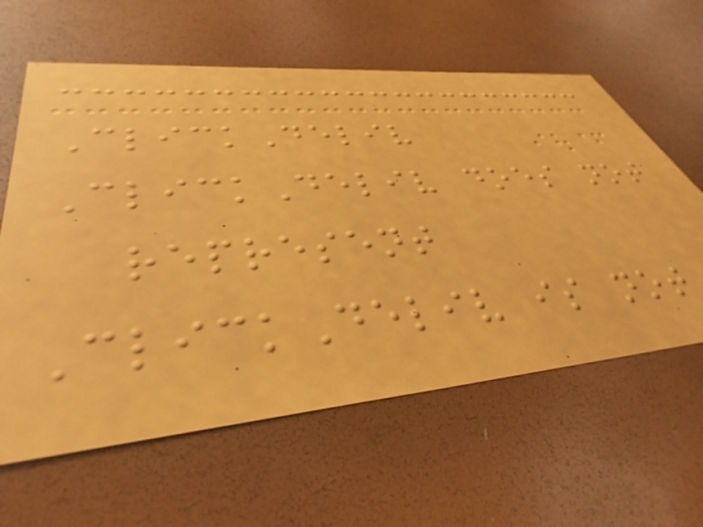ClickDeliv
ClickDeliv does not
represent
ClickDeliv is not
